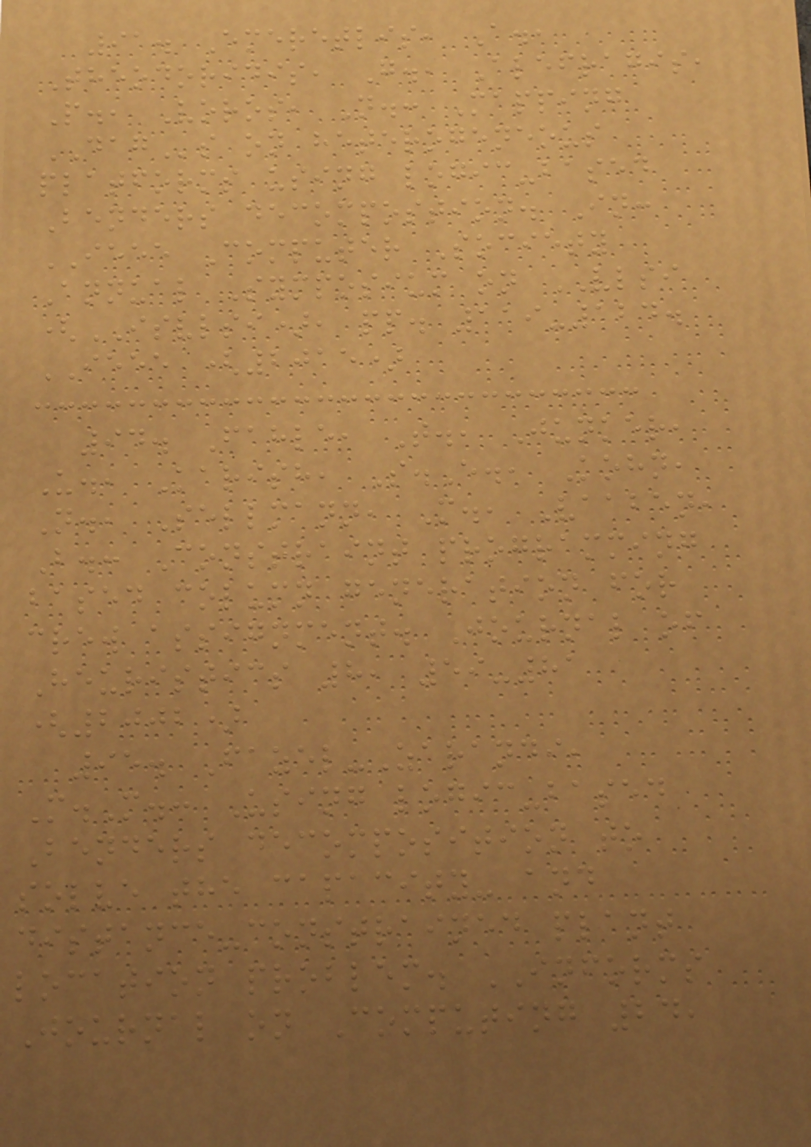91. Emeretlis, A.,
Theodoridis, G., Alefragis,
P., Voros, N.: Mapping
DAGs on heterogeneous
platforms using logic-based
Benders decompostion. In:
IEEE Computer Society
Annual Symposium on VLSI
(ISVLSI), pp. 119-124.
IEEE (2015)
94. Fahle, T., Junker,
U., Karish, S.E., Kohn,
N., Sellmann, M., Vaaben,
B.: Constraint programming
based column generation for
crew assignment. Journal of
Heuristics 8, 59-81
(2002)
95. Fazel-Zarandi,
M.M.: Using logic-based
Benders decomposition to
solve the capacity- and
distance-constrained plant
location problem. INFORMS
Journal on Computing 24,
